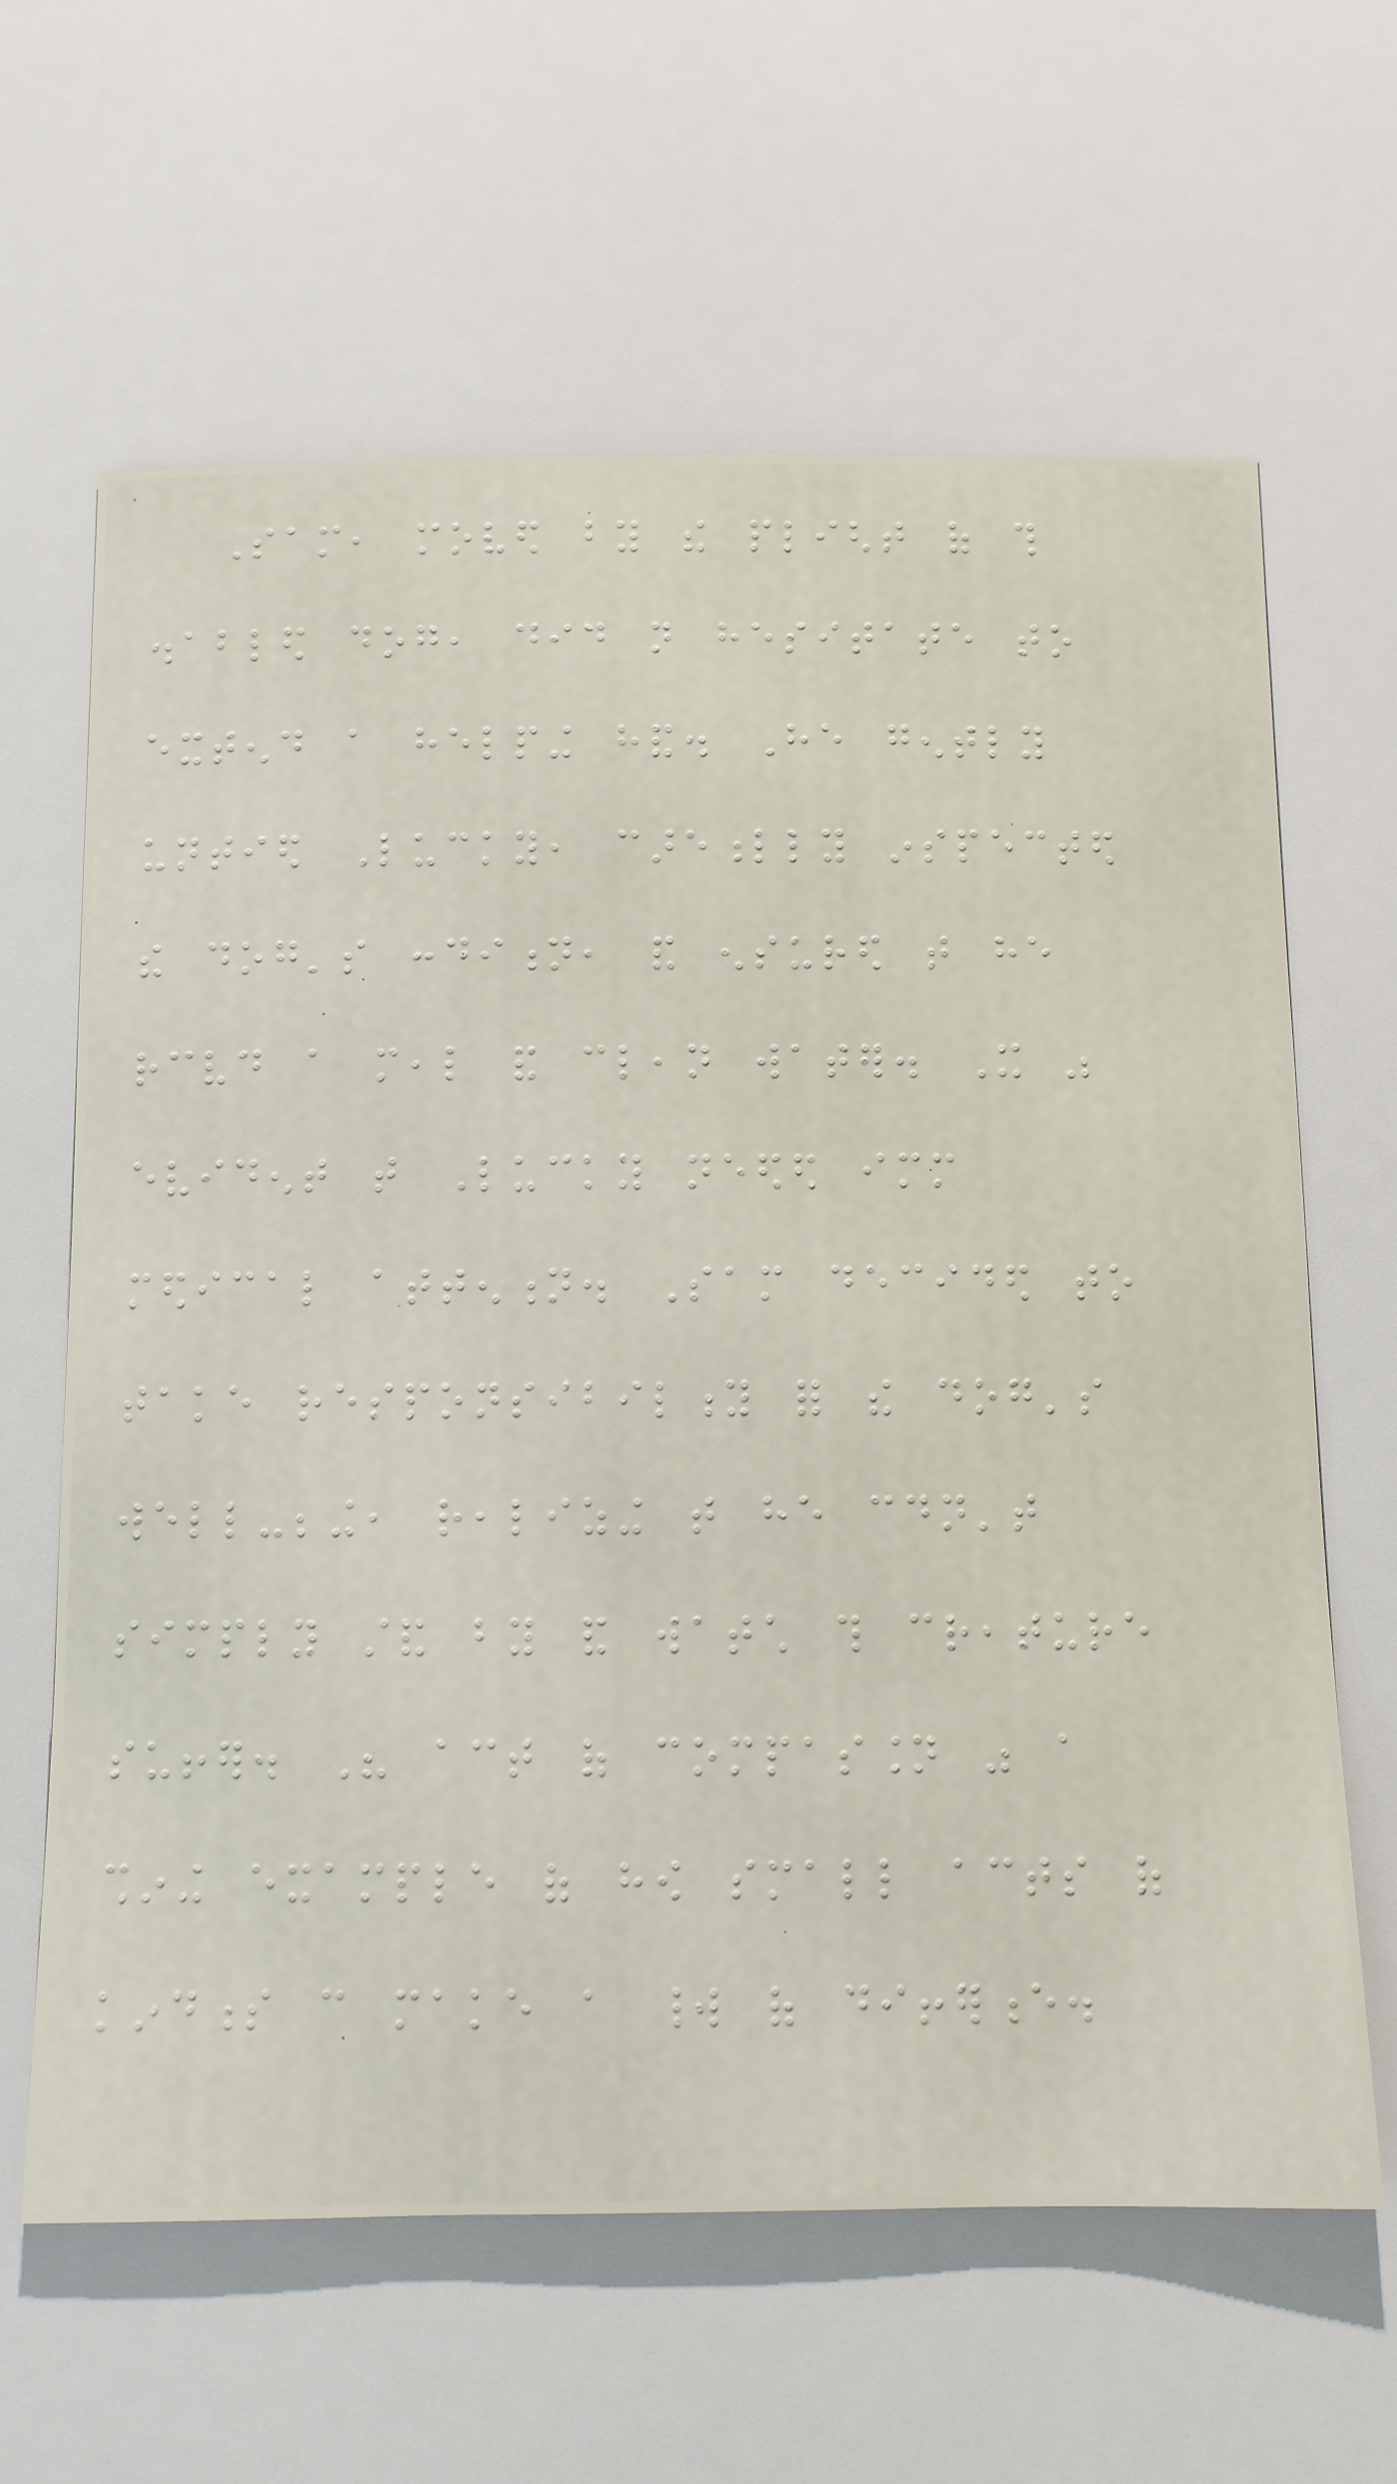Sam, moved by the plight of this
disabled dog, did not hesitate to
extend a helping hand. He gently
untied Lucky, carefully inspected
the dog's condition, and ensured that he
received a meal and clean water. It was
evident that Lucky needed immediate
medical attention. Sam decided to
take responsibility for the dog's
well-being, realizing that he couldn't
simply stand by and watch this creature
suffer. His act of compassion was a
shining example of how small acts of
kindness can make a world of difference.
